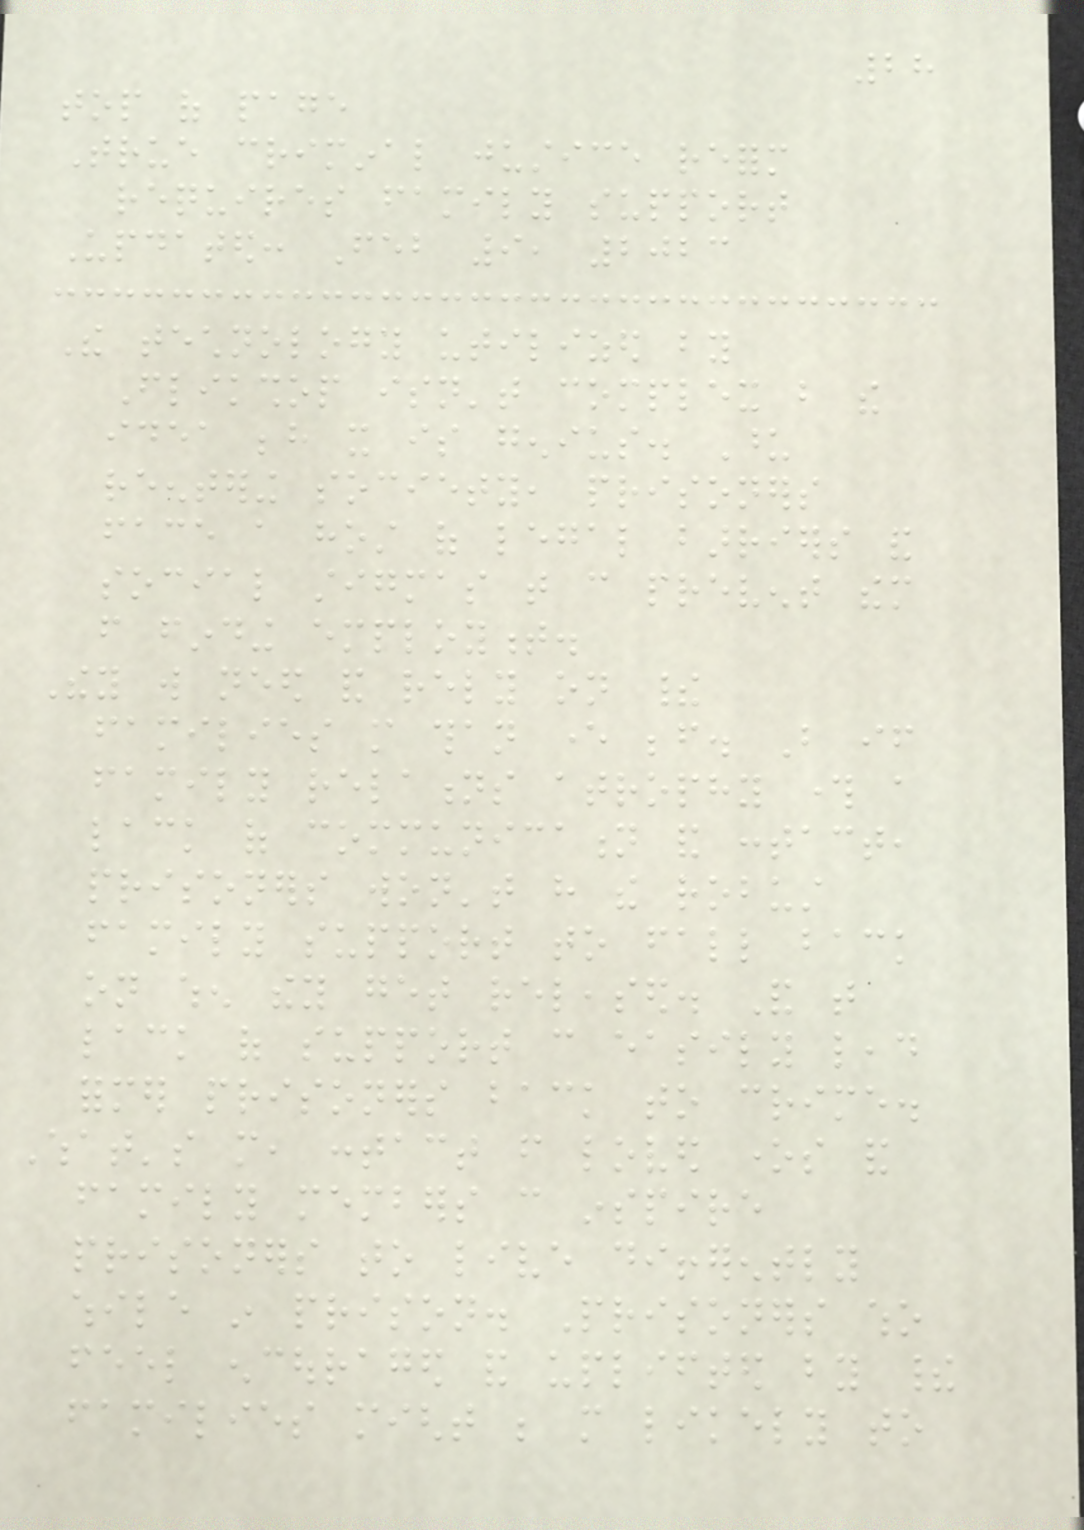28
top of page
True criminal justice reform
requires family support
Updated: Feb 9, 2023
The technology utilized by
Flikshop isn't complex but the
idea behind it is genius. Upon
reentering society, prisoners
face a host of legal barriers and
social stigmas that can prevent them
from finding employment.
They will need and rely on their
families more than ever before. But if
family relations atrophy through a
lack of communication and contact,
prisoners won't have the robust
family support to fall back
on when they get released. And that
lack of support can easily lead
former prisoners back to crime.
What's more, contact from loved ones and
family members can inspire
prisoners to live differently
while in prison. Prisoners who
feel encouraged and uplifted by their
families might be more likely to
